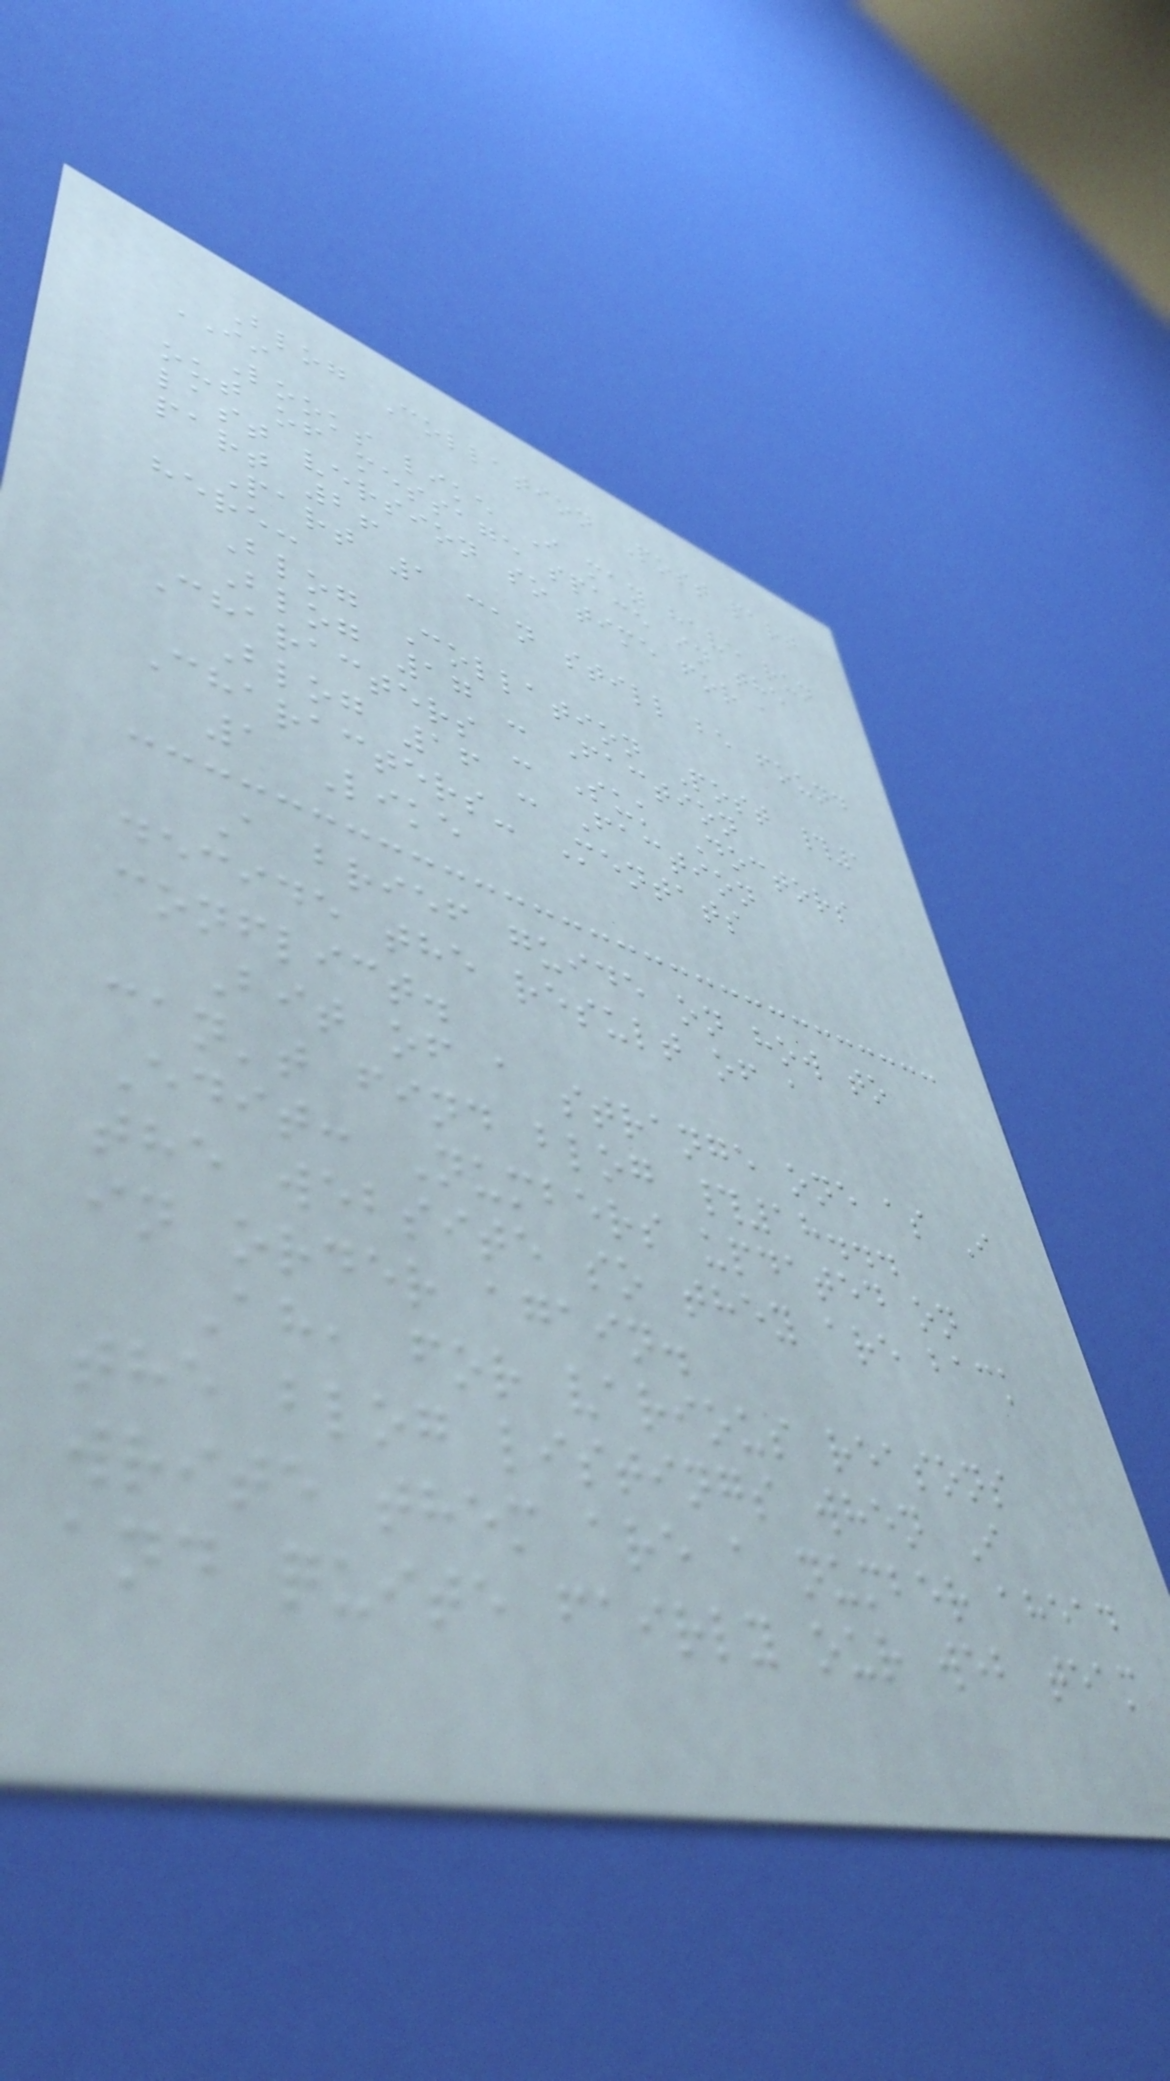Blog Collation Post part
II
Looks like I may have run
out of message space in the
last version so time for a
part 2!
Part 1 can still be found
here:
Blog Collation Post #1
Blog 17 - Faction
Characters - Suk Doctors
Blog 16 - Faction
Characters- Mentats
1 Like
A brief guide on how to
decide the result of a
conflict.
Bit of a strange one as I
can't find blog #18...
Edit: Numbers updated on
the website so they are back
in order again.
Ah, for various reasons
the blog listings when I
write them are a number ahead
and quite fairly our web team
